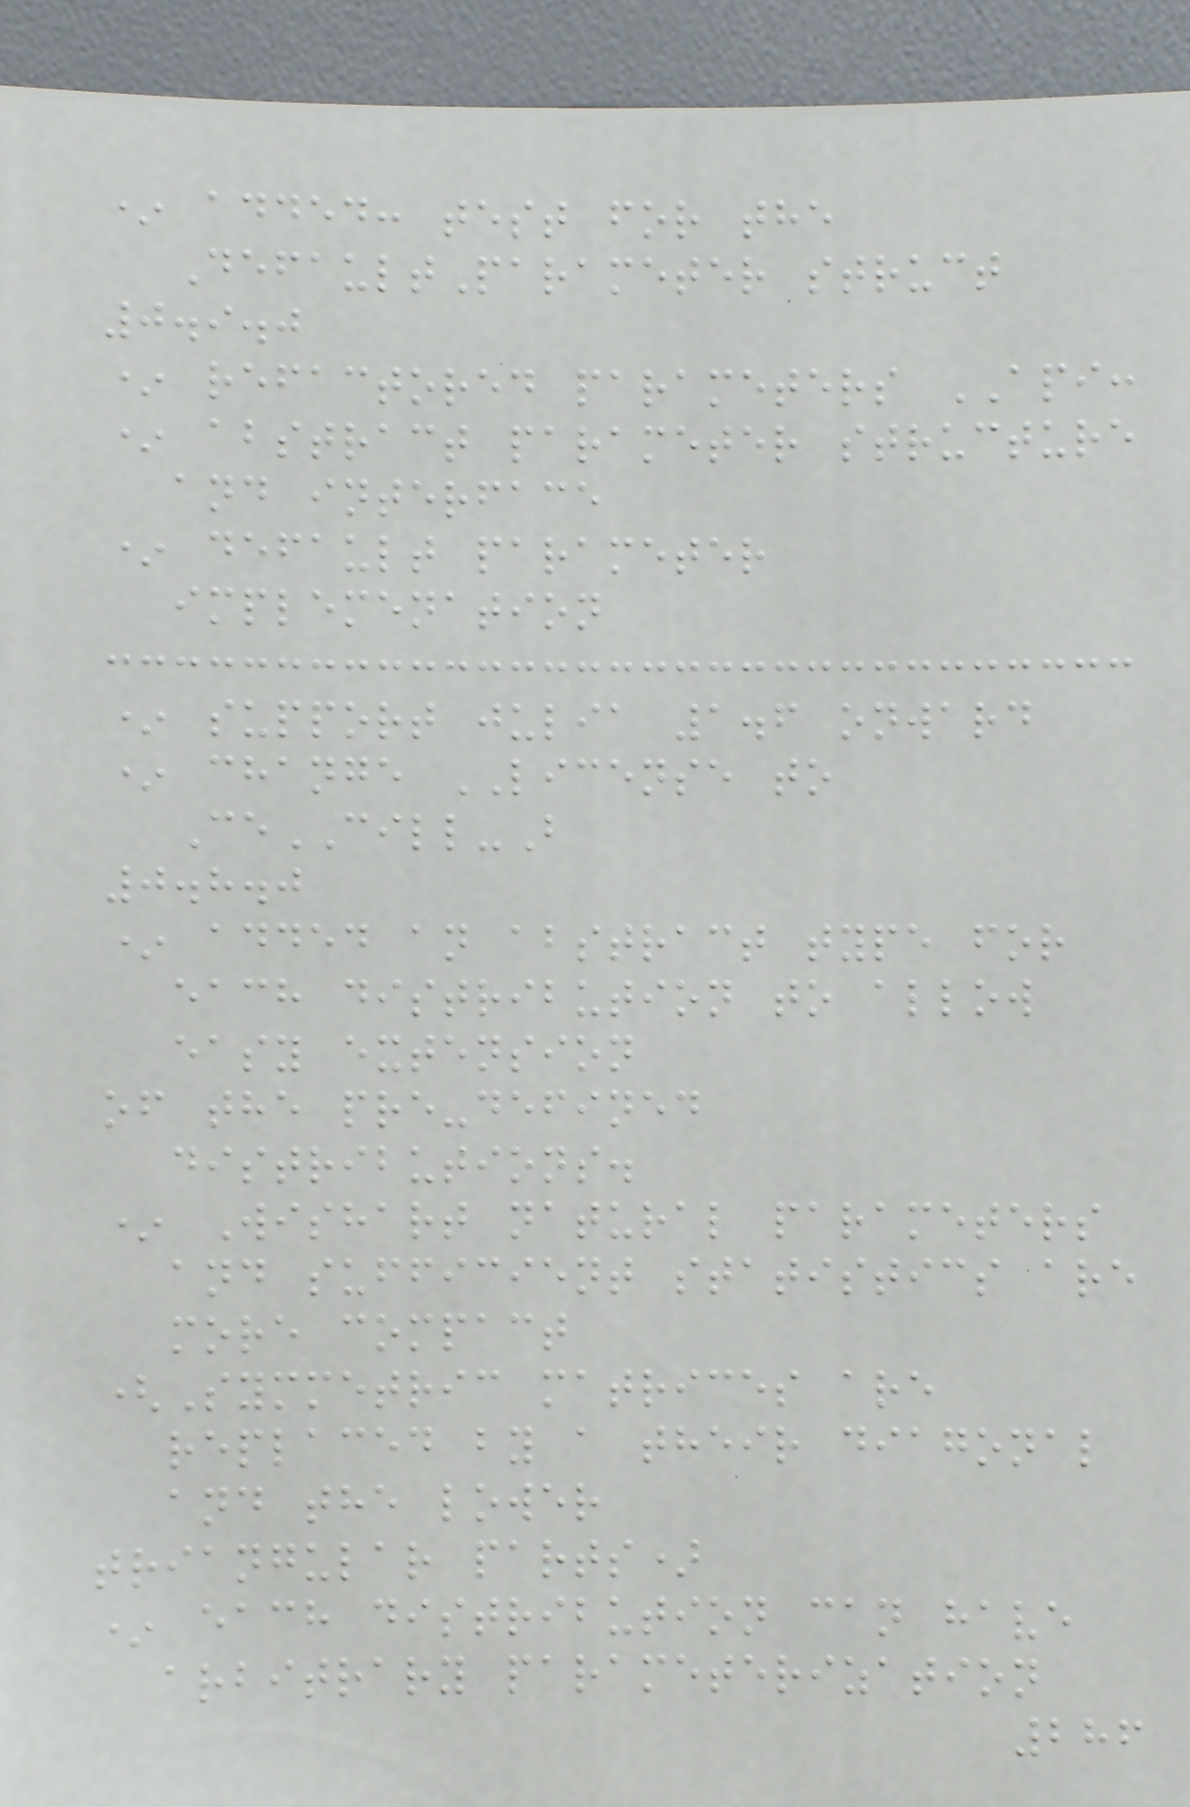* added: test for the
DefaultParameter struct
0.9.0
* refactored parameters API:
* abstract parameter structure
and interface
* default parameter
implemenation
* support julia 1.6 onward
* change LICENSE to
CeCILL-B
0.8.0
* added an abstract type for
each distribution to allow
easy extension
of the pre-defined
distributions.
* Wishart natural parameters
and sufficient statistics are
more compact
(Symmetric matrices are
replaced by a their diagonal
and the lower
triangular parts)
* each distribution can have
arbitrary parameterization
286
